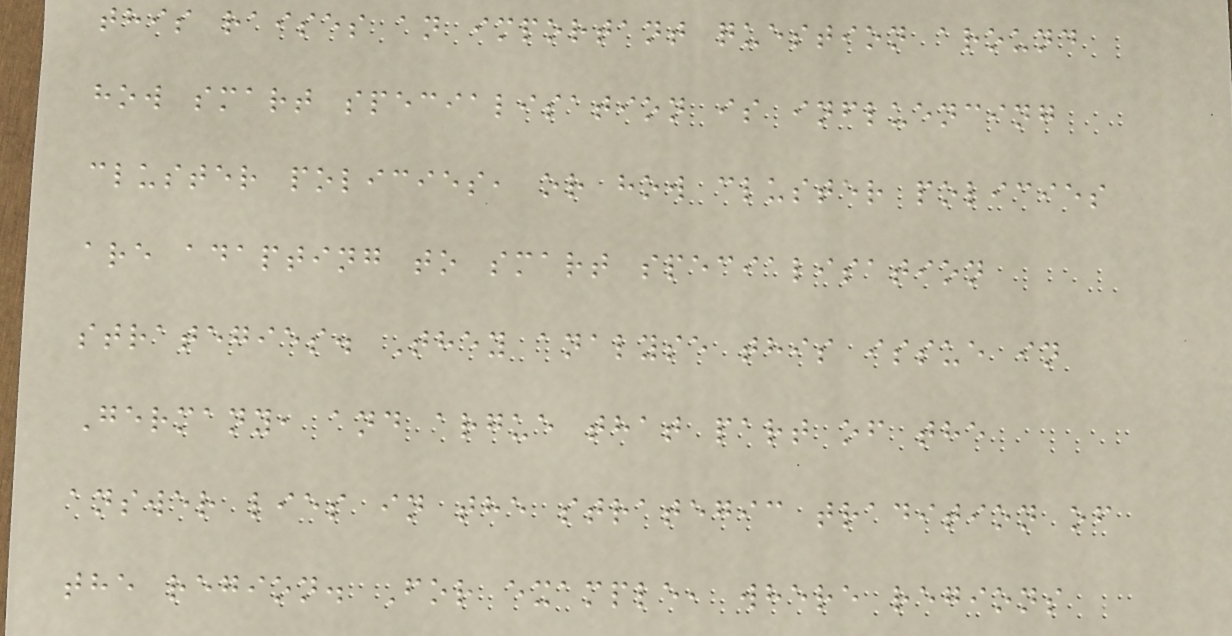this raises an important question around
how smart specialisation is influencing
cluster policies, or how cluster policies
are adapting to smart specialisation
strategies. They analyse this issue in
Germany, and argue that part of the
answer lies in the strategic tradition of
the region. For example, where regions
